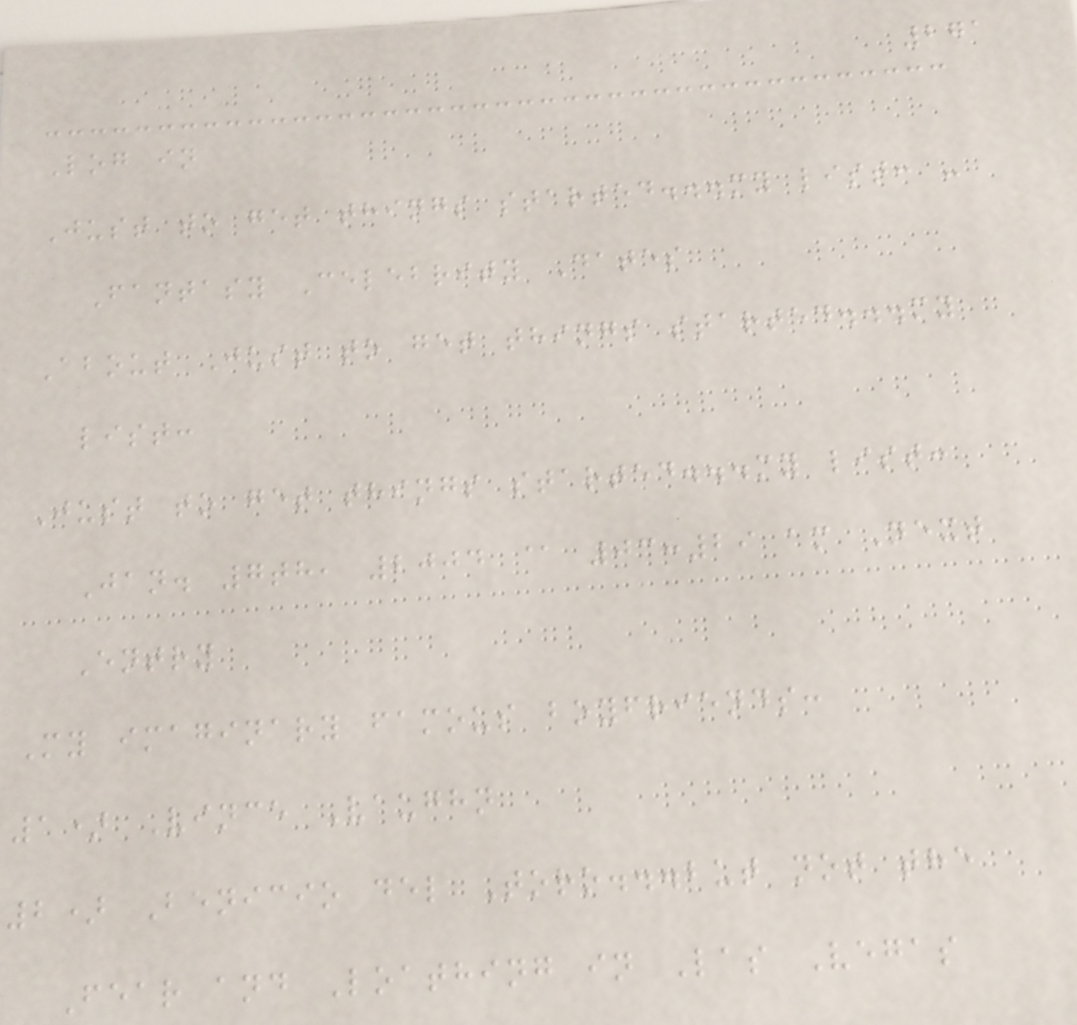271
Log in
Just to get things started...my list: -
Fantasy Celebrity Dates
About Just to get things started...my
list:
Just to get things started...my list:
Jan. 7th, 2004 @ 03:29 am Next
Entry
My imaginary famous boyfriends:
1) Vince Vaughn
2) Benicio del Toro...but not the
Fear and Loathing in Las Vegas
